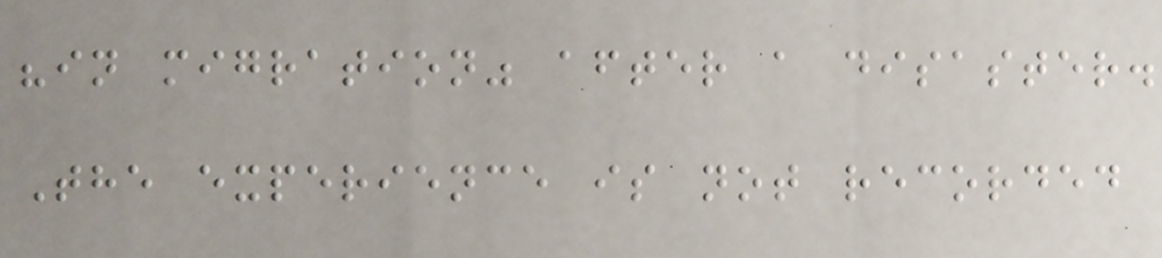"in migration" after a disaster.
The experience is not recorded
